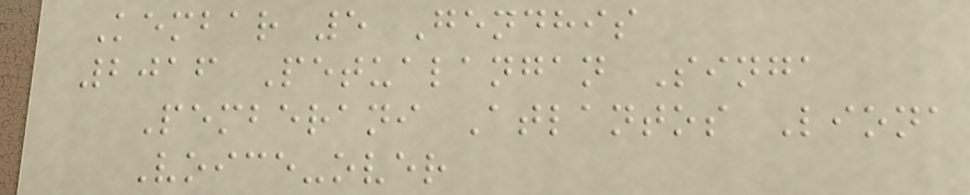Kembar 5 Gendhis
2016 Petualangan Singa
Pemberani Atlantos Liona
Voice-over
